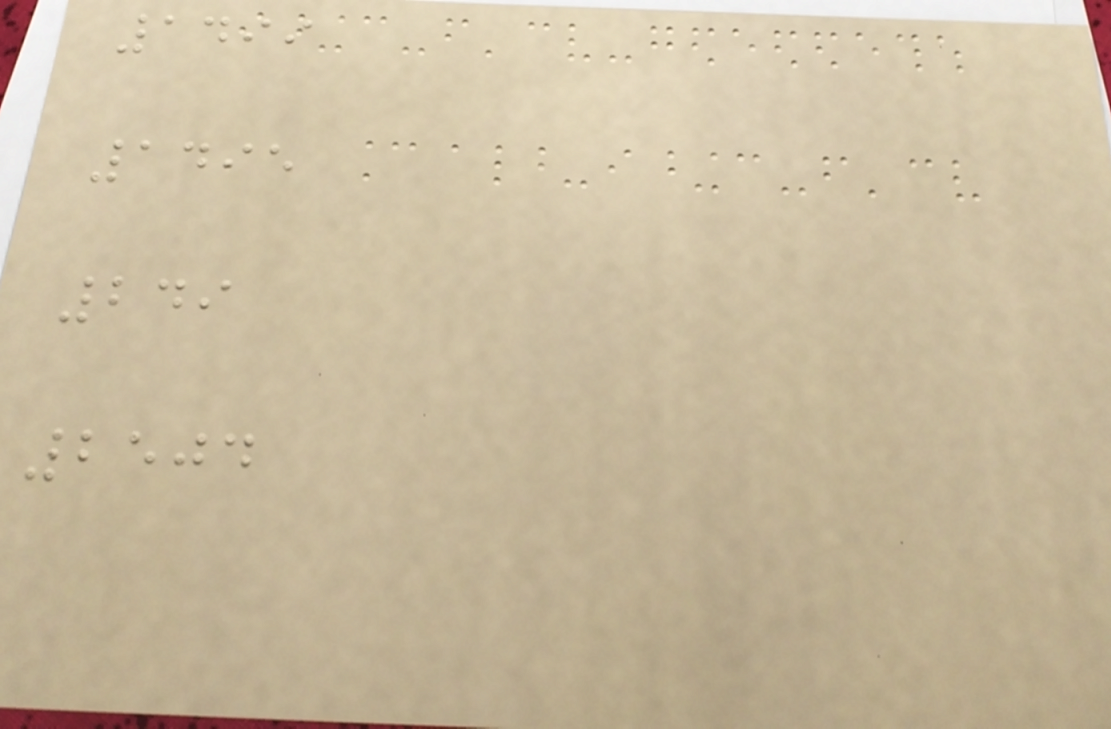1499
1495
249
2504
